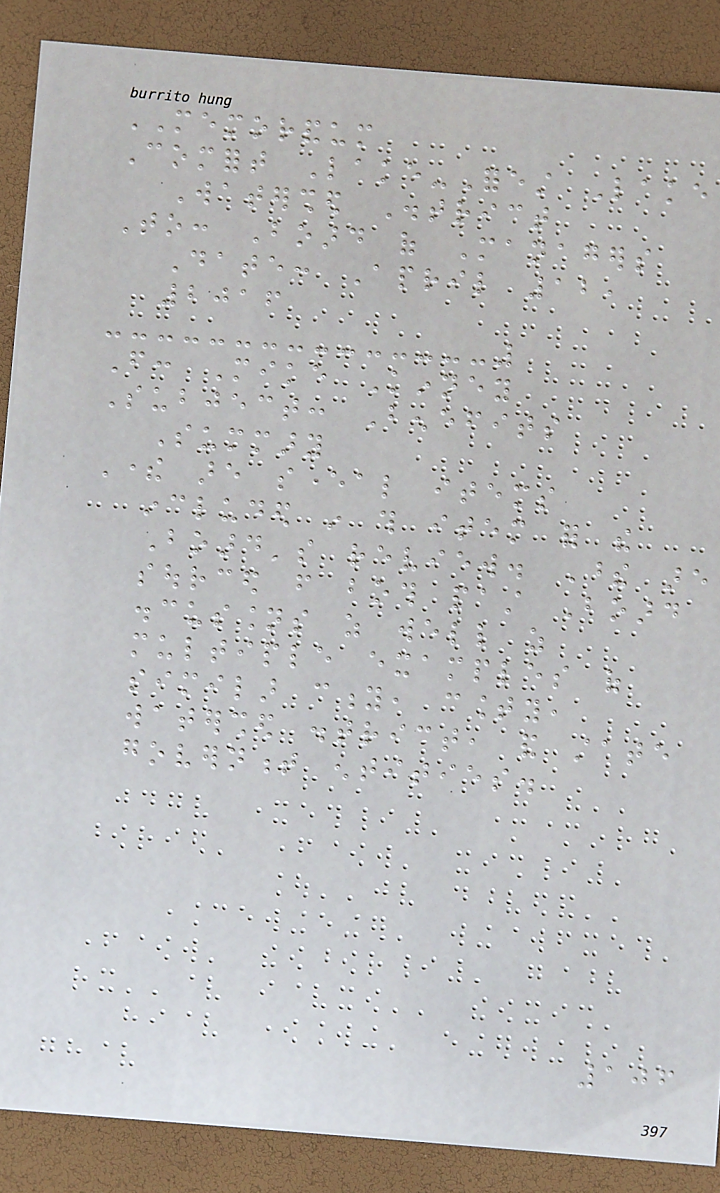MEMORANDUM
Comfort Lake-Forest Lake
Watershed District
To: Board of Managers
Date: April 12,
2016
From: Mike Kinney
Subject: Benefits
Summary
There are several items
included in this item for the
Board's review. These are
sourced from both past Board
discussions as well as
multiple examples of
similar city, county,
watershed district, and state
government entities.
106
